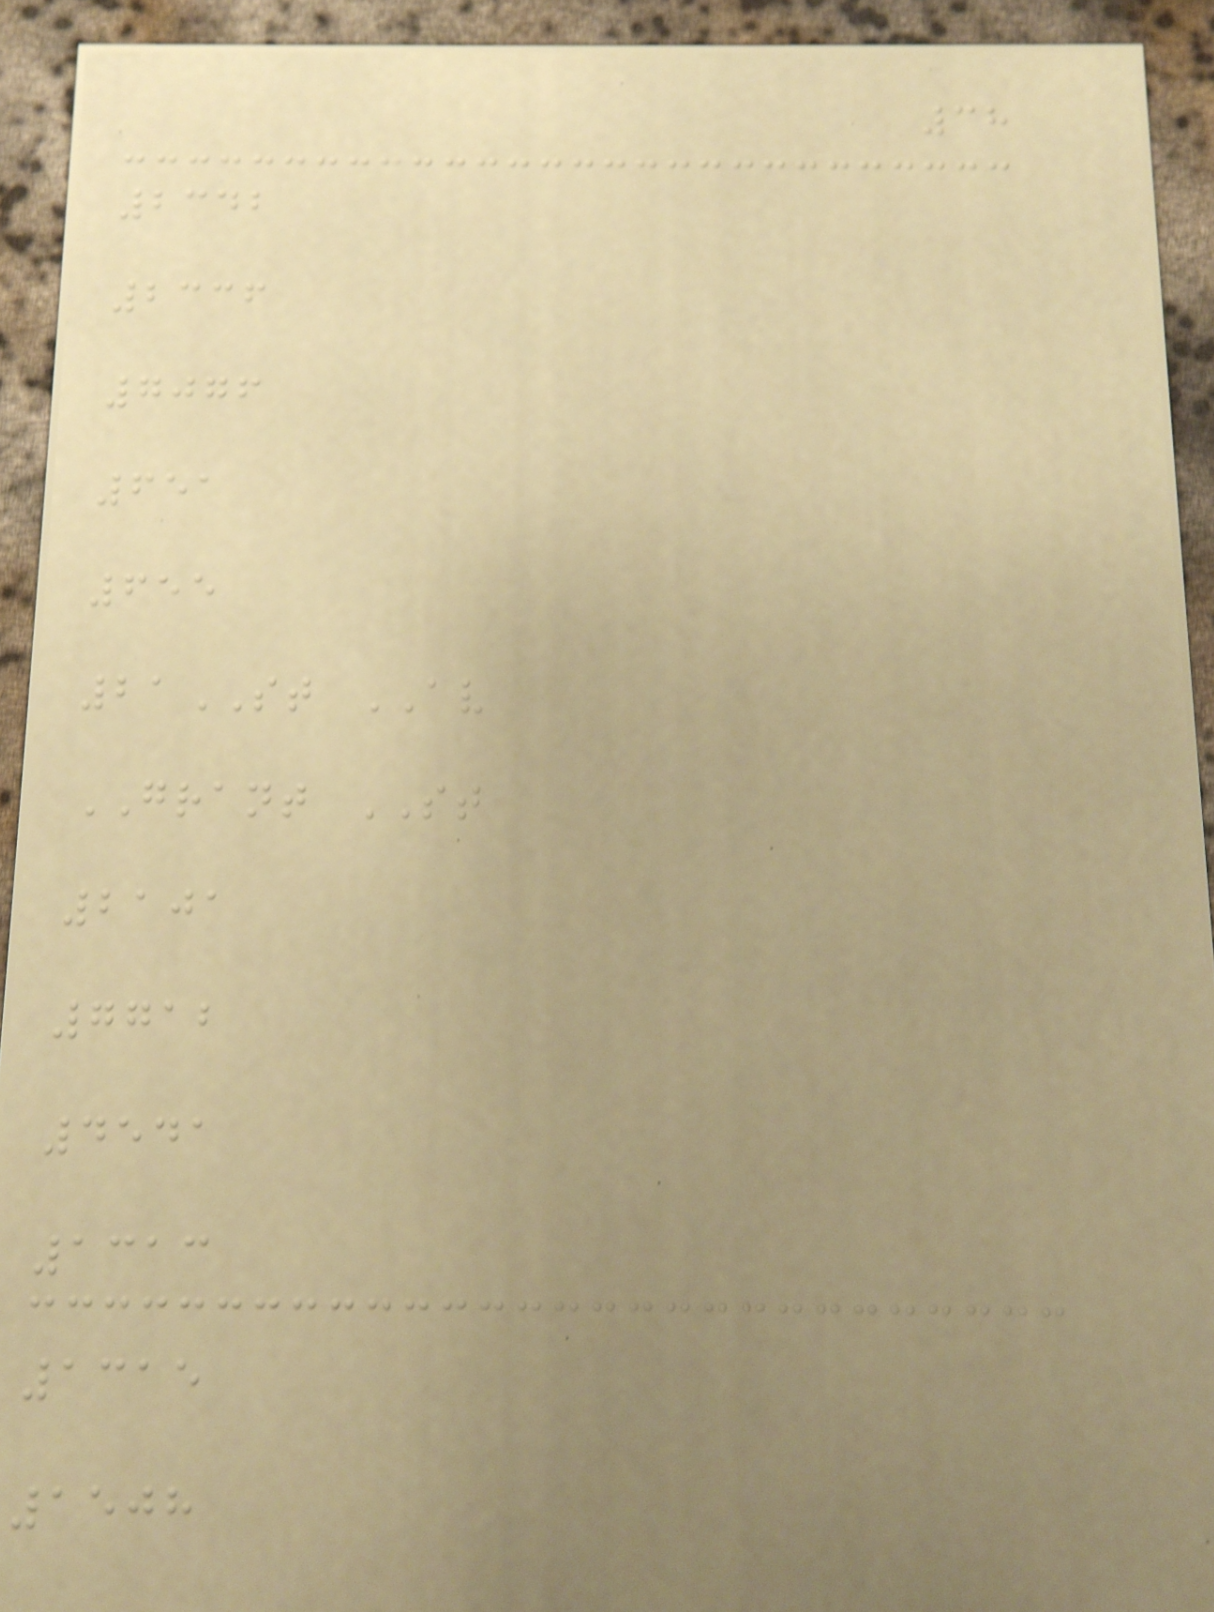38
2342
2336
7076
651
655
21ST AV
GRANT ST
2101
7712
4541
1313
1315
1508
